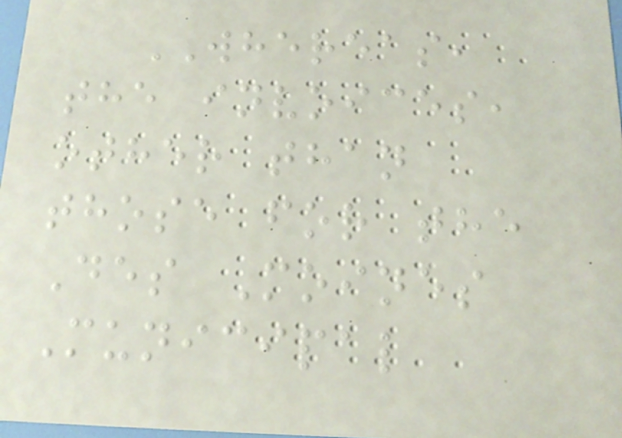WHEREAS,
the invoices,
other than
those for the
Des Moines
Municipal
